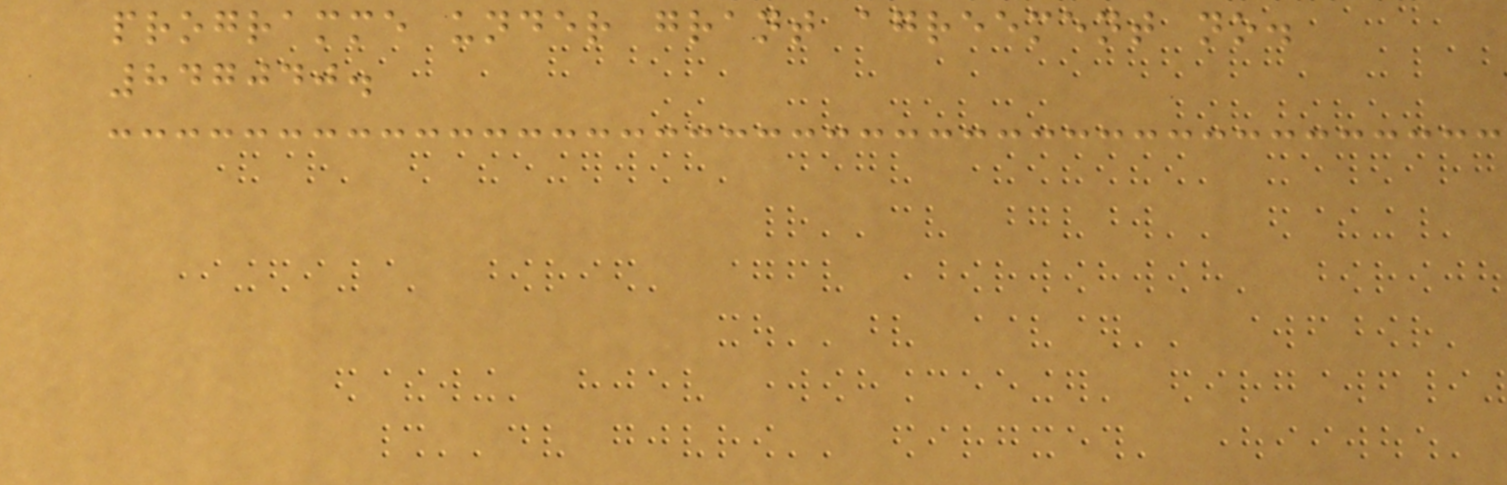programme under grant agreement no.
847040.
